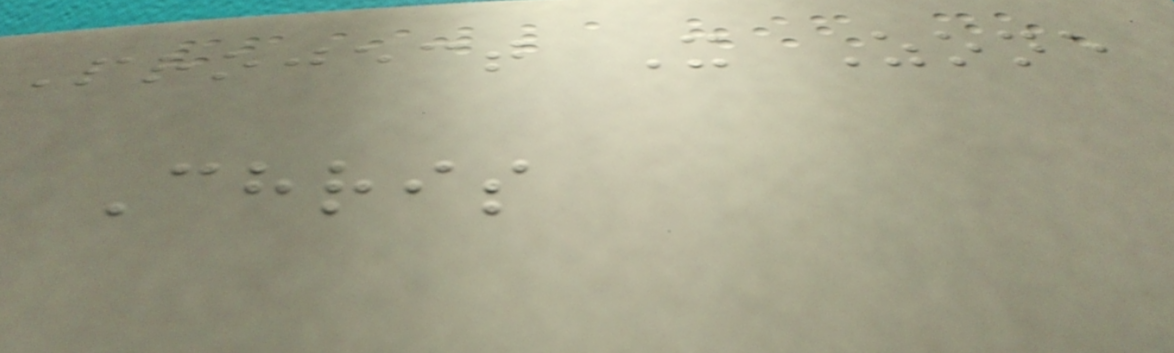Project X Zone
Chris
